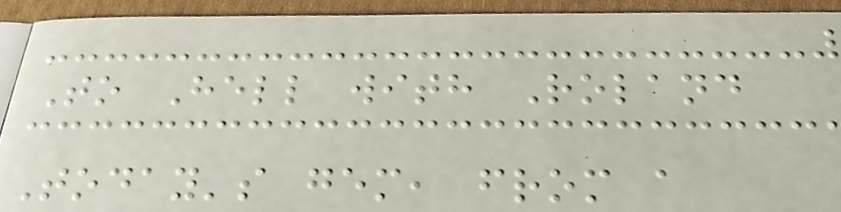To Hell with Roland
Today's gem, from a
